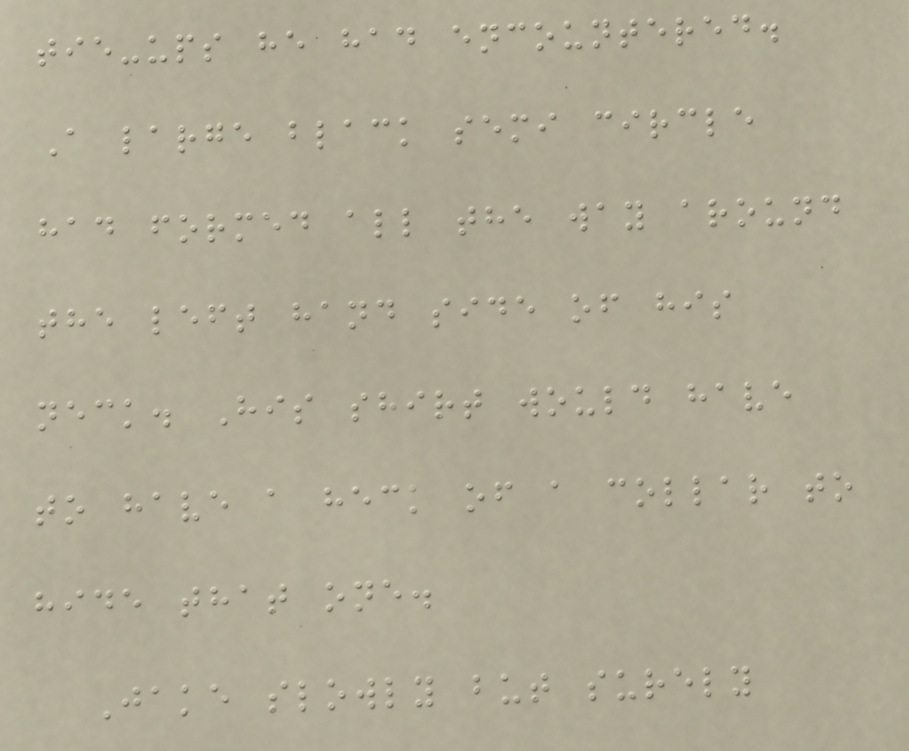tie-ups he had encountered.
A large black semi circle
had formed all the way around
the left hand side of his
neck. His shirt would have
to have a heck of a collar to
hide that one.
Jake slowly but surely
